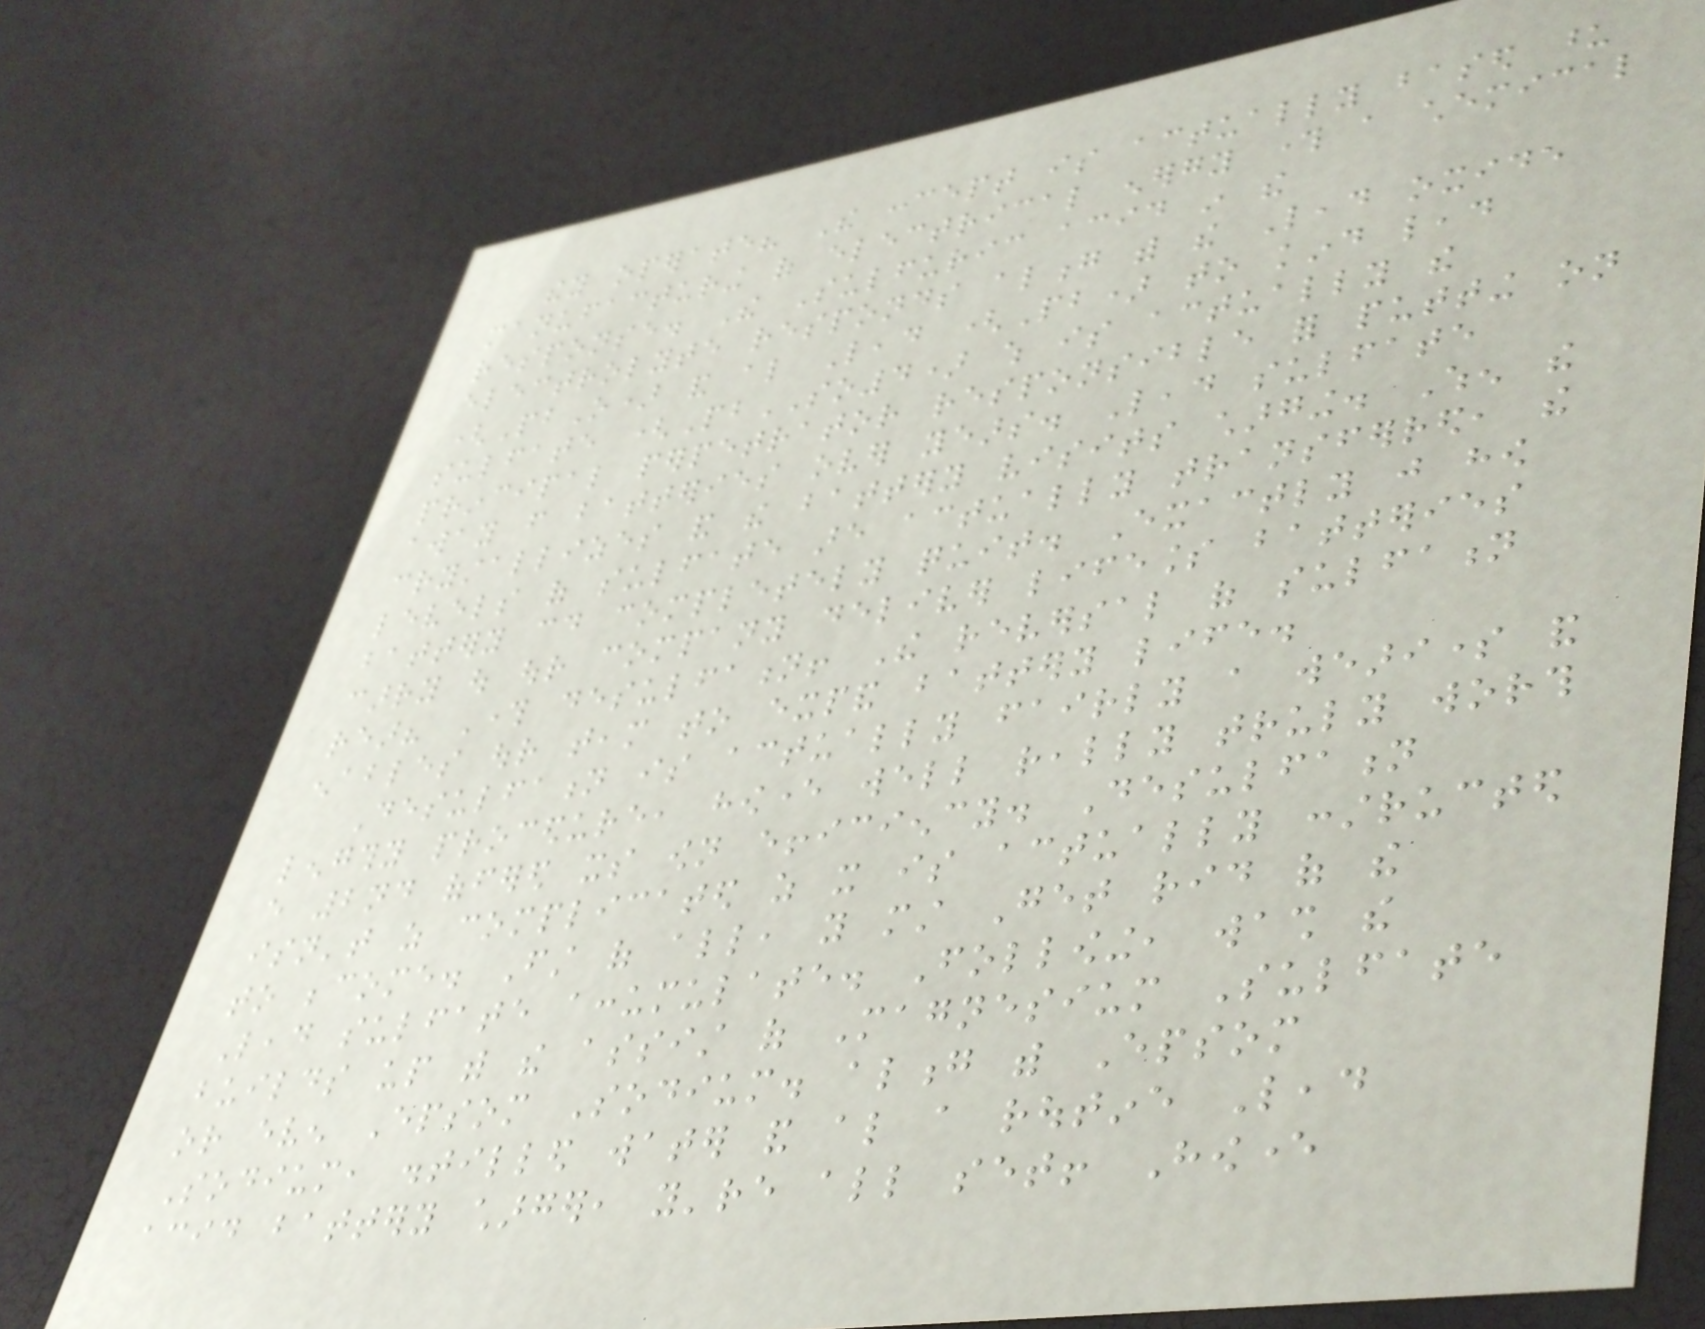they operate? The concept is actually based upon
manufacturing of electrical energy through a chemical
response. The Sulfuric acid in the
electrolyte responds along with the Lead oxide
(PbO) and also Lead (Pb) to kind lead
sulfate (PbSO4) which is actually the
principal perpetrator responsible for putting on
away from batteries over years. Lead sulfate
crystallizes and the battery visits charging. When the
levels of sulfate are actually transferred, the
battery could completely quit. Exactly just how
carry out our company deliver lifeless batteries
rear? Through desulfation! The reversal of sulfation
enables our team to expand battery life.
Desulfation is actually fairly a wearisome and
lengthy procedure, however well really truly worth
every 2nd offered its own efficiency. Desulfation
isn't as complicated as it is actually constructed
to become. First of all, you must Get rid of the
Lead sulfate accumulate. Following, wash the
builds up with the assist of Magnesium Sulfate
or even Epsom Sodium. along with Epsom
Sodium, distilled water and also a routine Lead
acid battery charger, you're all set! However
